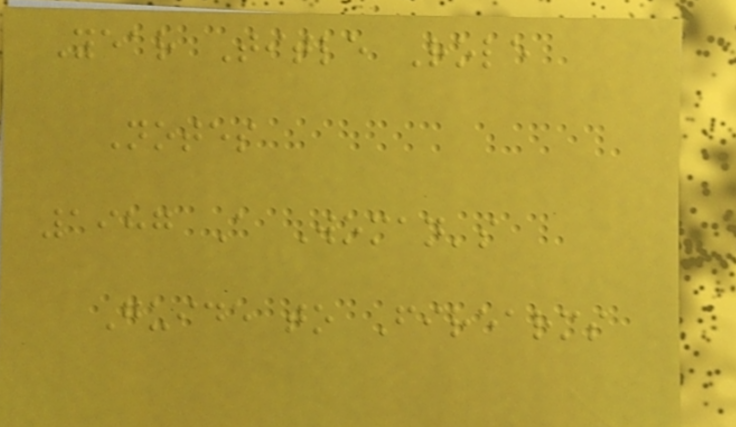Year Title Role
Notes
1987 A Woman's
Guide to Firearms
